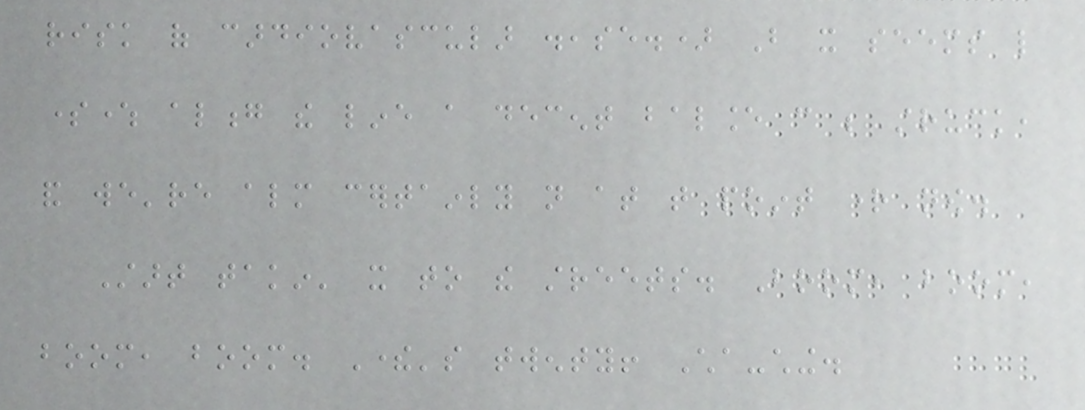risk of cardiovascular disease.) But it seems like
somewhere along the line a decent balance can be struck,
and we're almost certainly not at that point right now.
Start takin' it to the streets. Boom, boom,
boom, boom. There's twenty! Cha-ching.
